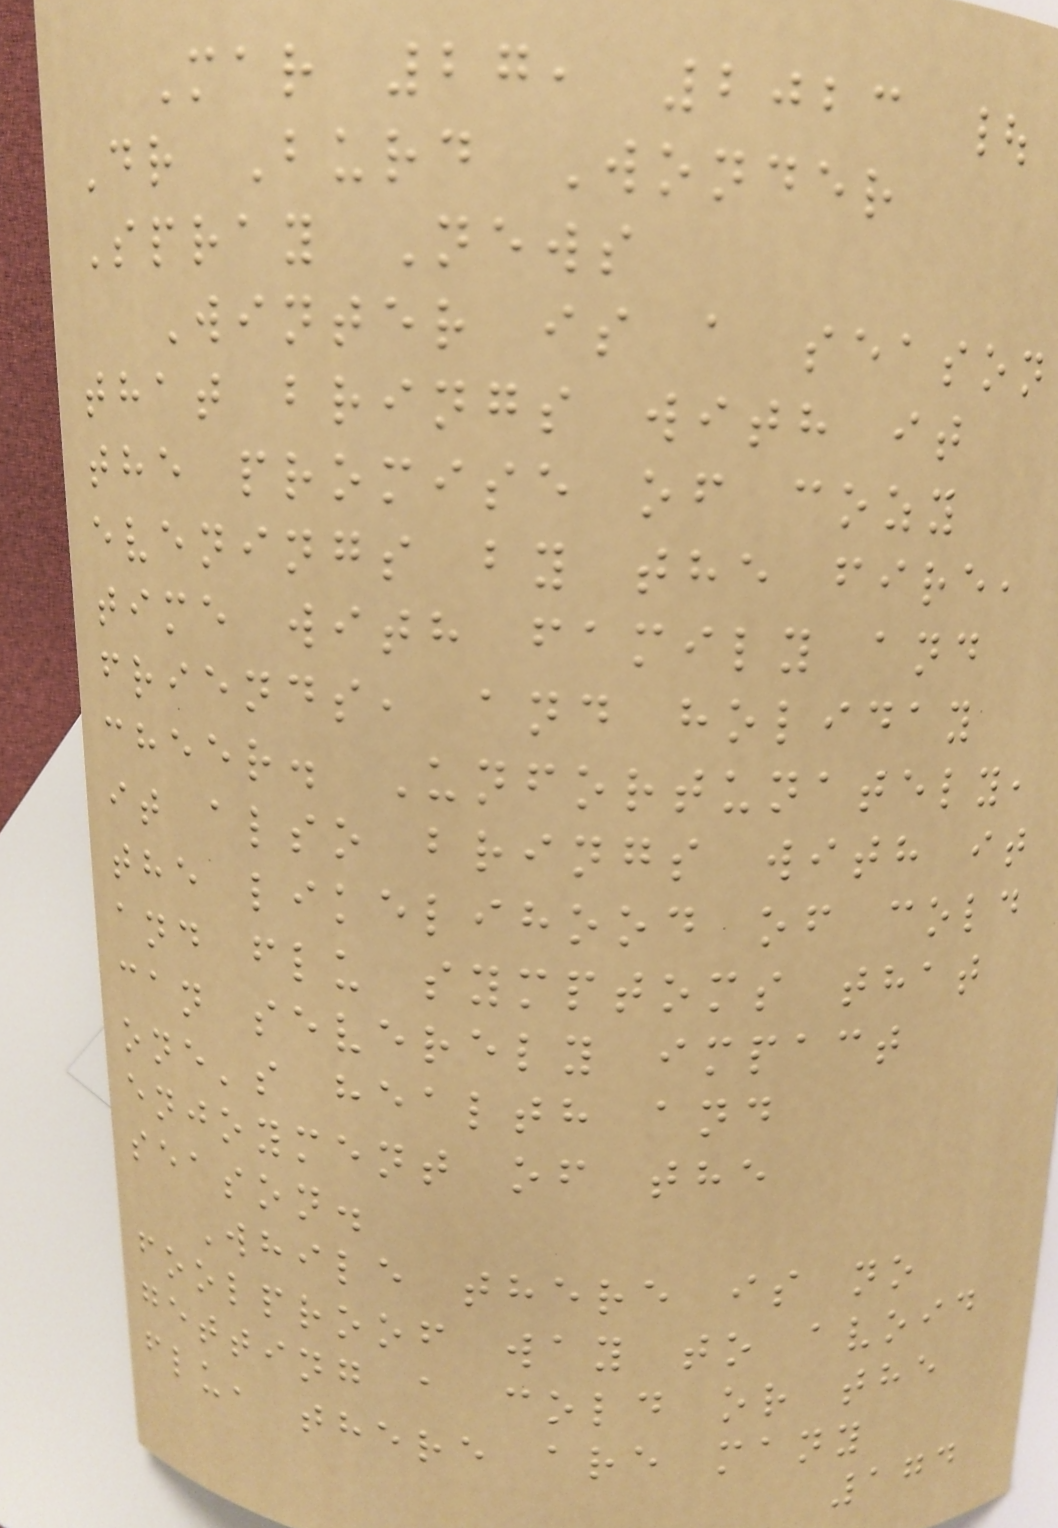Mar 27, 2023 |
Dr Burd Wonder
Spray News
Winter is a season
that brings with it
the promise of cozy
evenings by the fire,
time with family and
friends, and holiday
cheer. Unfortunately,
it also brings with it
the likelihood of cold
and flu symptoms that
can severely impact
one's health and
enjoyment of the
season.
While there is no
foolproof way to avoid
getting a cold or the
flu, there are many
174
